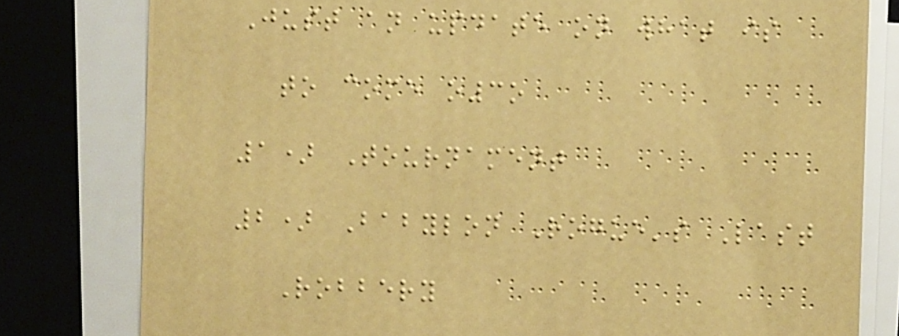Just an update on what is
to come o3o
1) Tournament
2) Babylon Rogue's Last
Robbery
